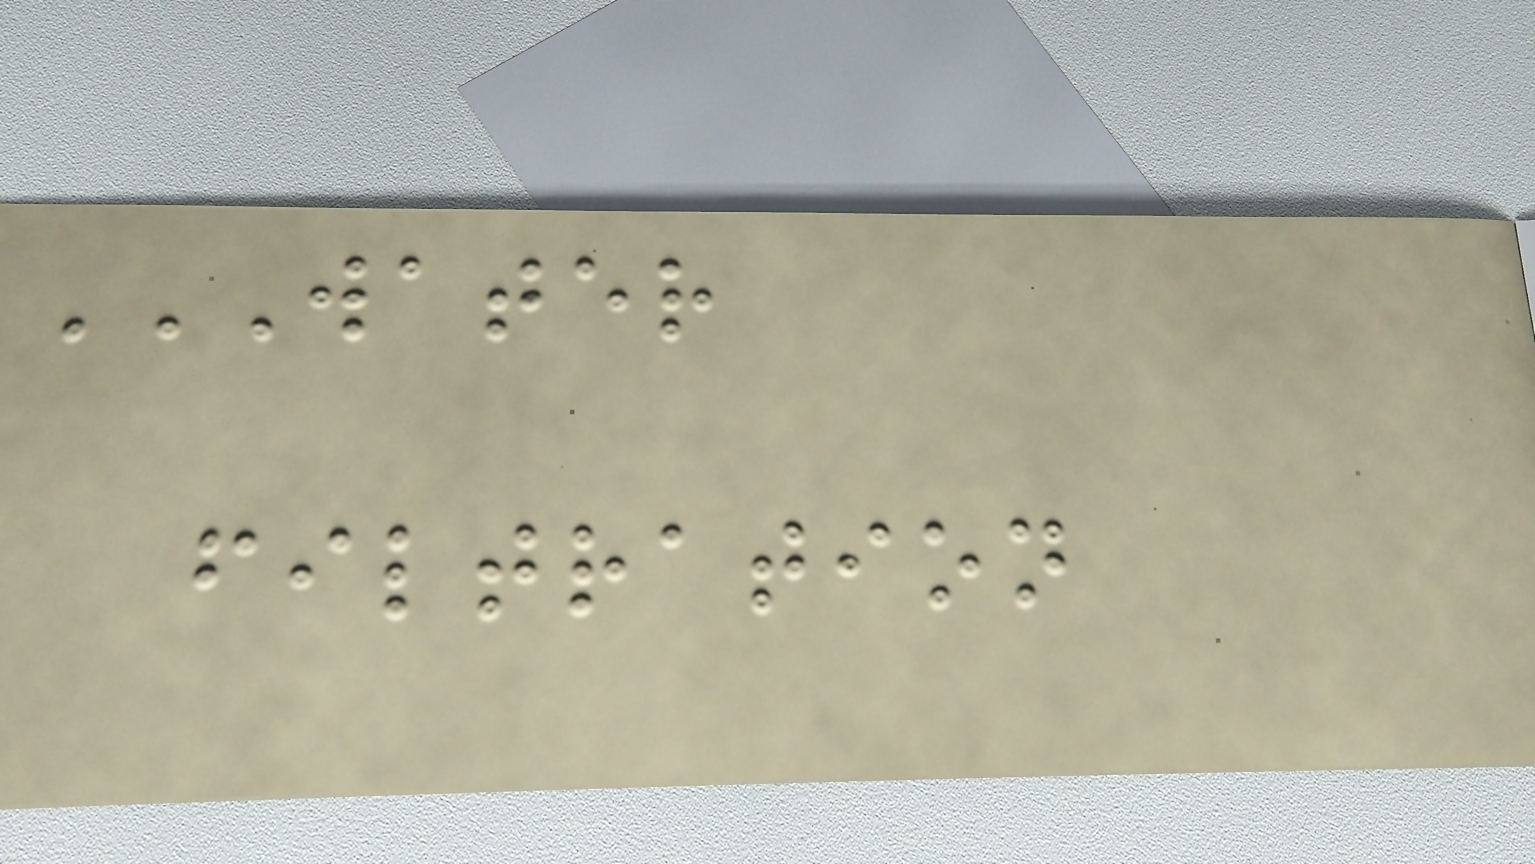WATER
FILTRATION
